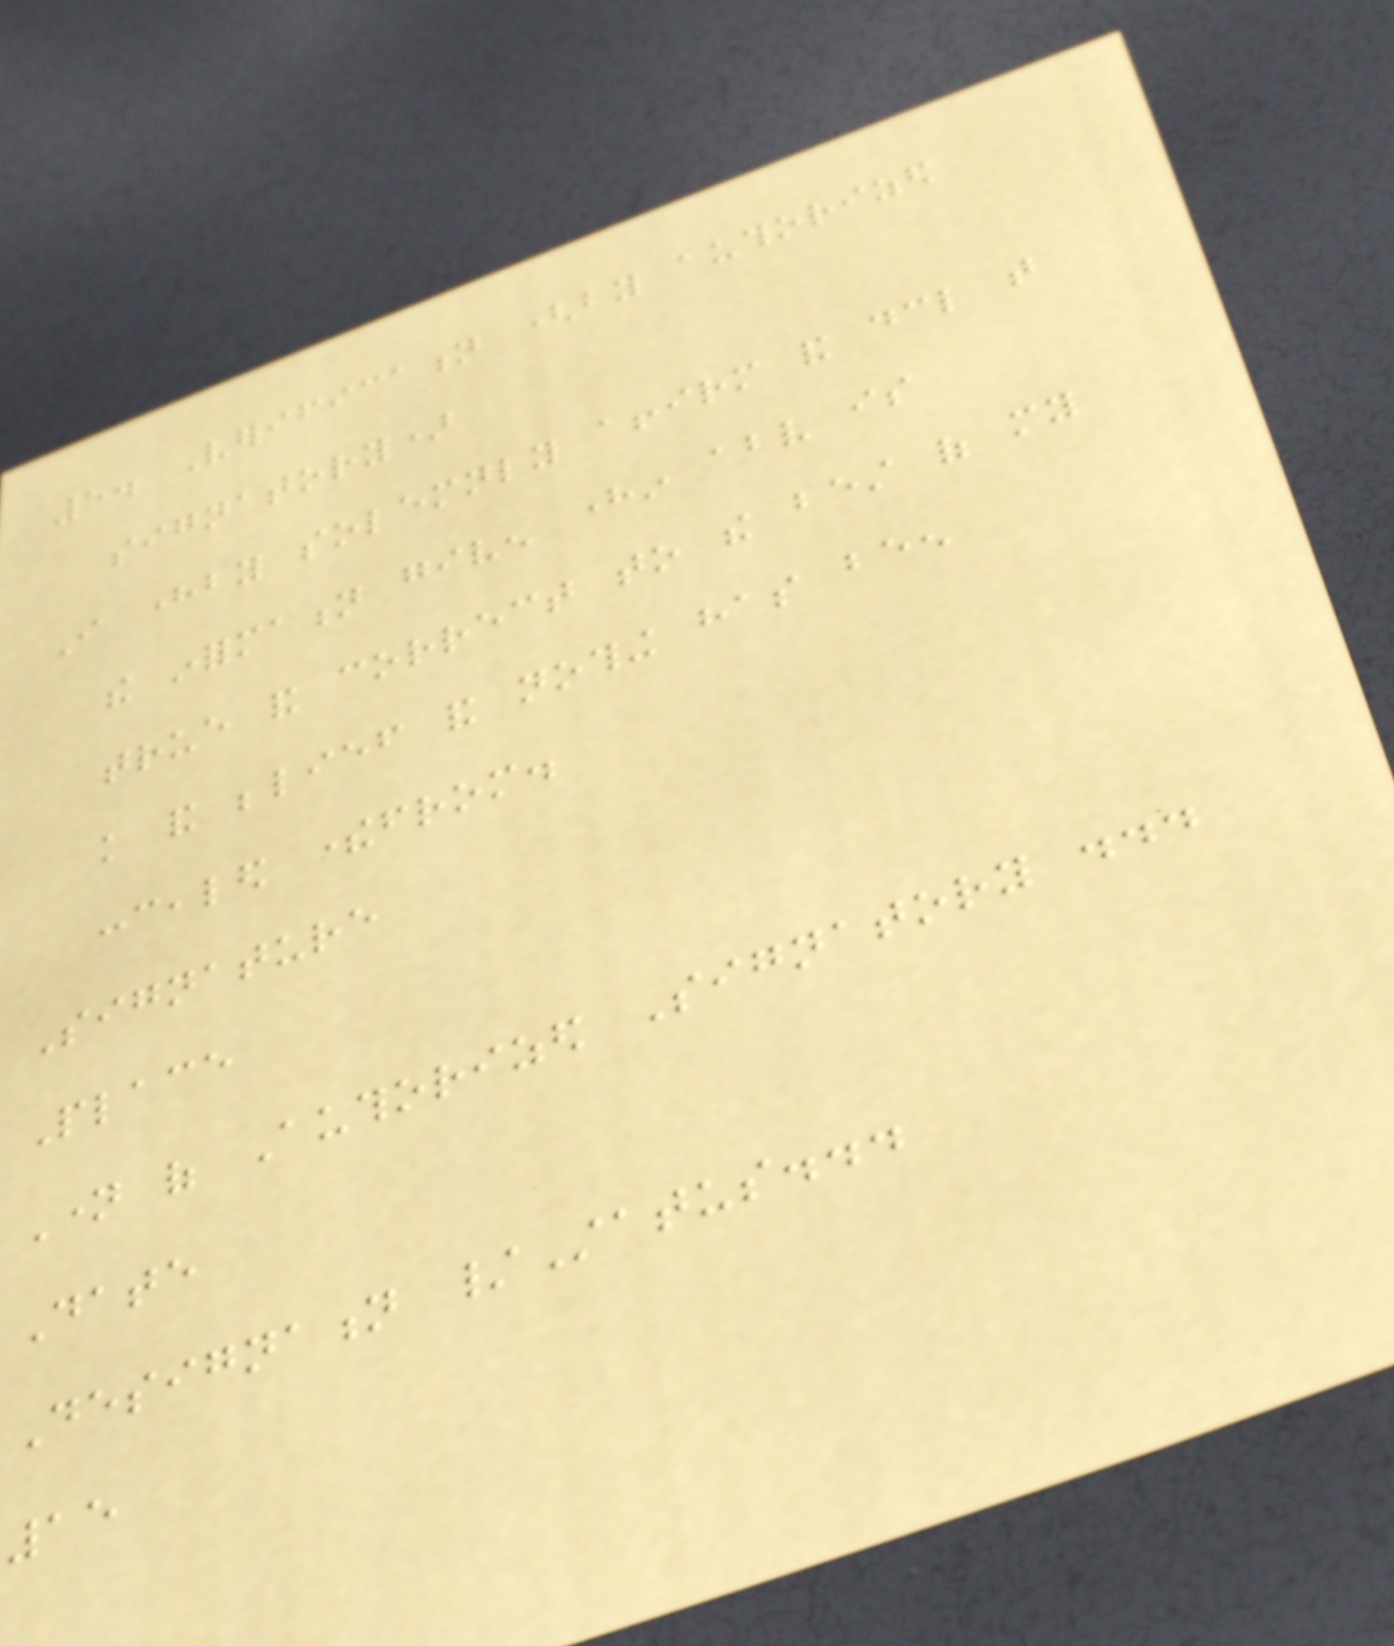5. Verification (by authorized
signatory)
I hereby solemnly affirm and declare that
the information given herein above is
true and correct to the best of my
knowledge and belief and nothing has been
concealed therefrom.
Signature
Place
Name of Authorized Signatory ...
Date
Designation /Status...
15
